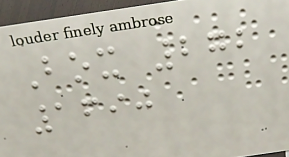Box 272
1690
